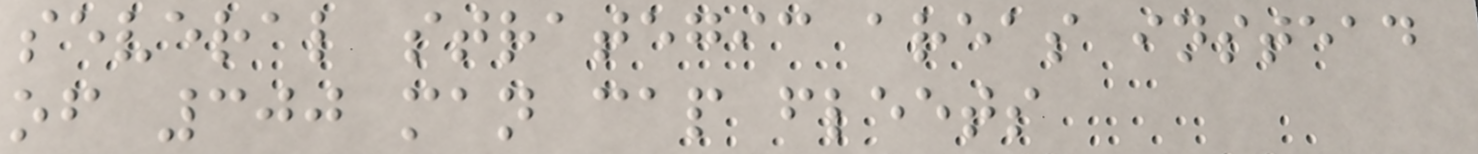several strategic areas instead
of 300 man cap fleets
